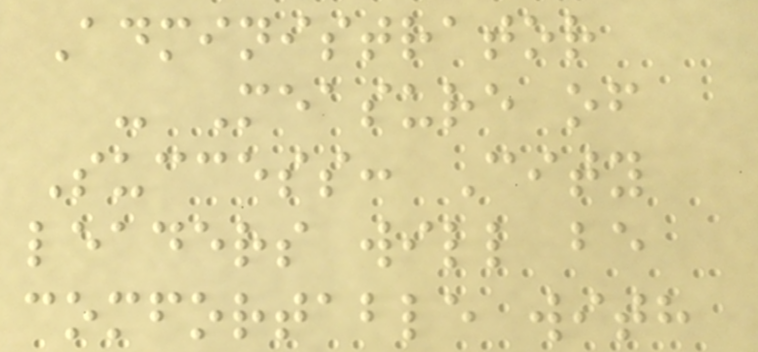Administrator
- Measure of
Success: City
leaders will be
comfortable with
